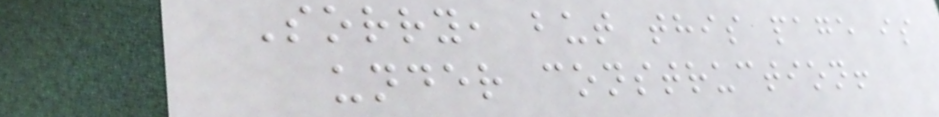Sorry, but this page is
under construction!
